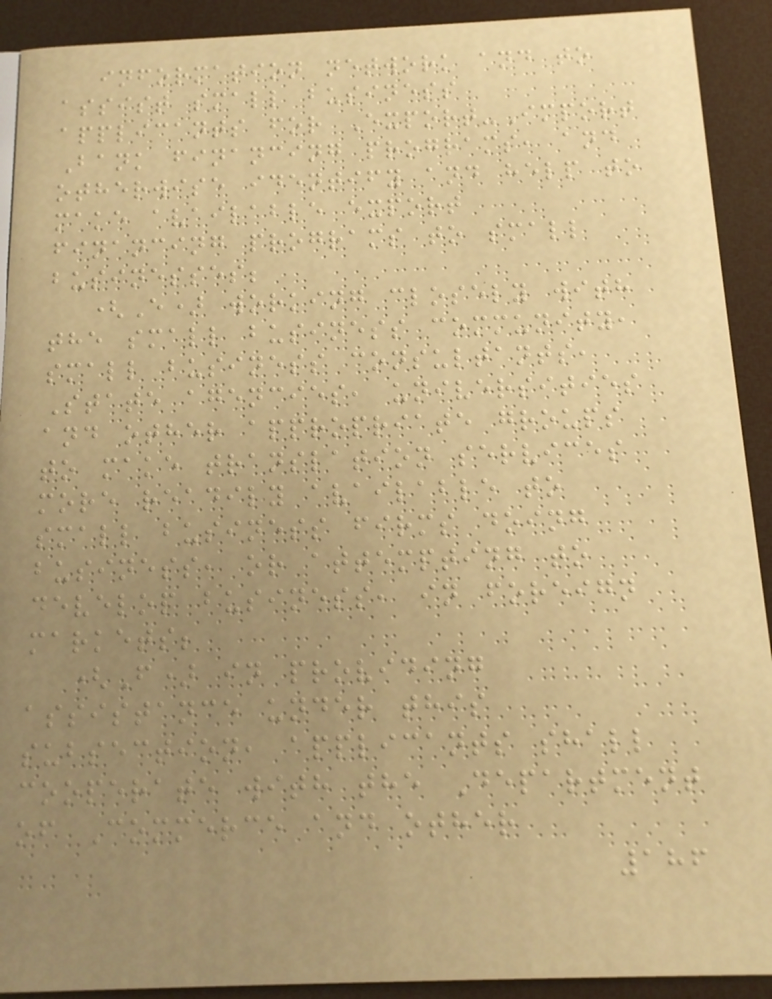information network and to
assist small business
applicants for Export-Import
Bank financing programs, and
otherwise identify and help to
make available export
financing programs to small
businesses;
(E) working closely with
the small business community,
small business consultants,
State agencies, universities
and other appropriate groups
to make translation services
more readily available to
small business firms doing
business, or attempting to
develop business, in foreign
markets;
(F) in providing
assistance under this
subsection, applicants shall
cooperate with the Department
of Commerce and other
186
